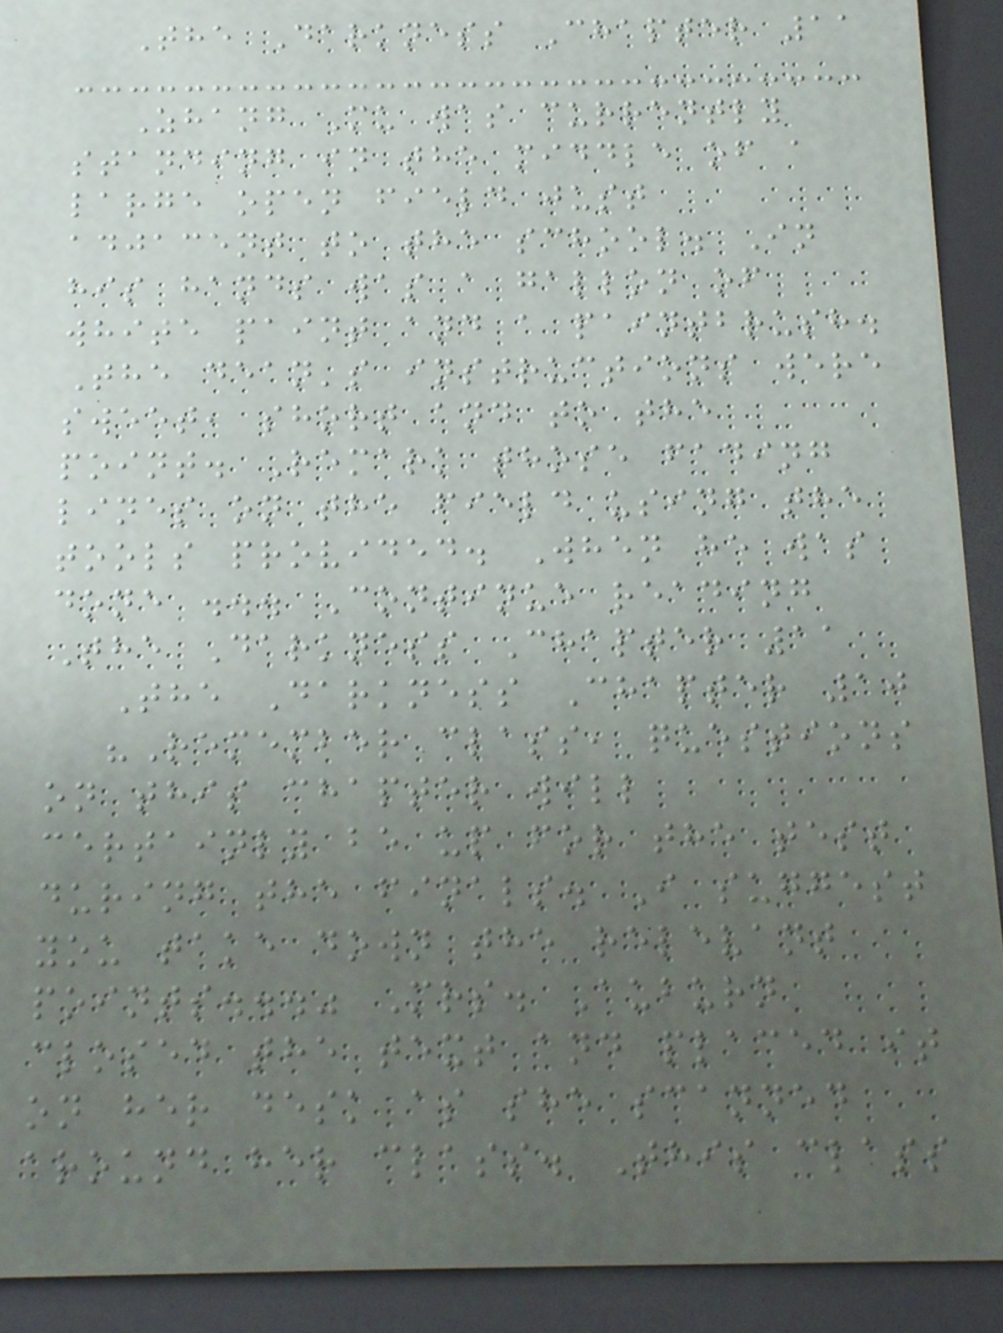The Darkness Chapter 11
Zhang Mu was currently
standing in the middle of a
large open field just
adjacent to the school. In
his hands was a gallon of
white paint and a paintbrush.
The dean's instructions were
sweet, short and to the
point. Remark those fading
lines on the field using the
tools provided. When he was
done ... Continue reading
The Darkness Chapter 11
The Darkness Chapter 10
"Remember class, questions
on this chapter will
certainly be up for the test
during the finals. I suggest
you take down the relevant
points..." Mrs. Auburn
closed the text and placed it
on her desk as she scanned
around her class. This class
